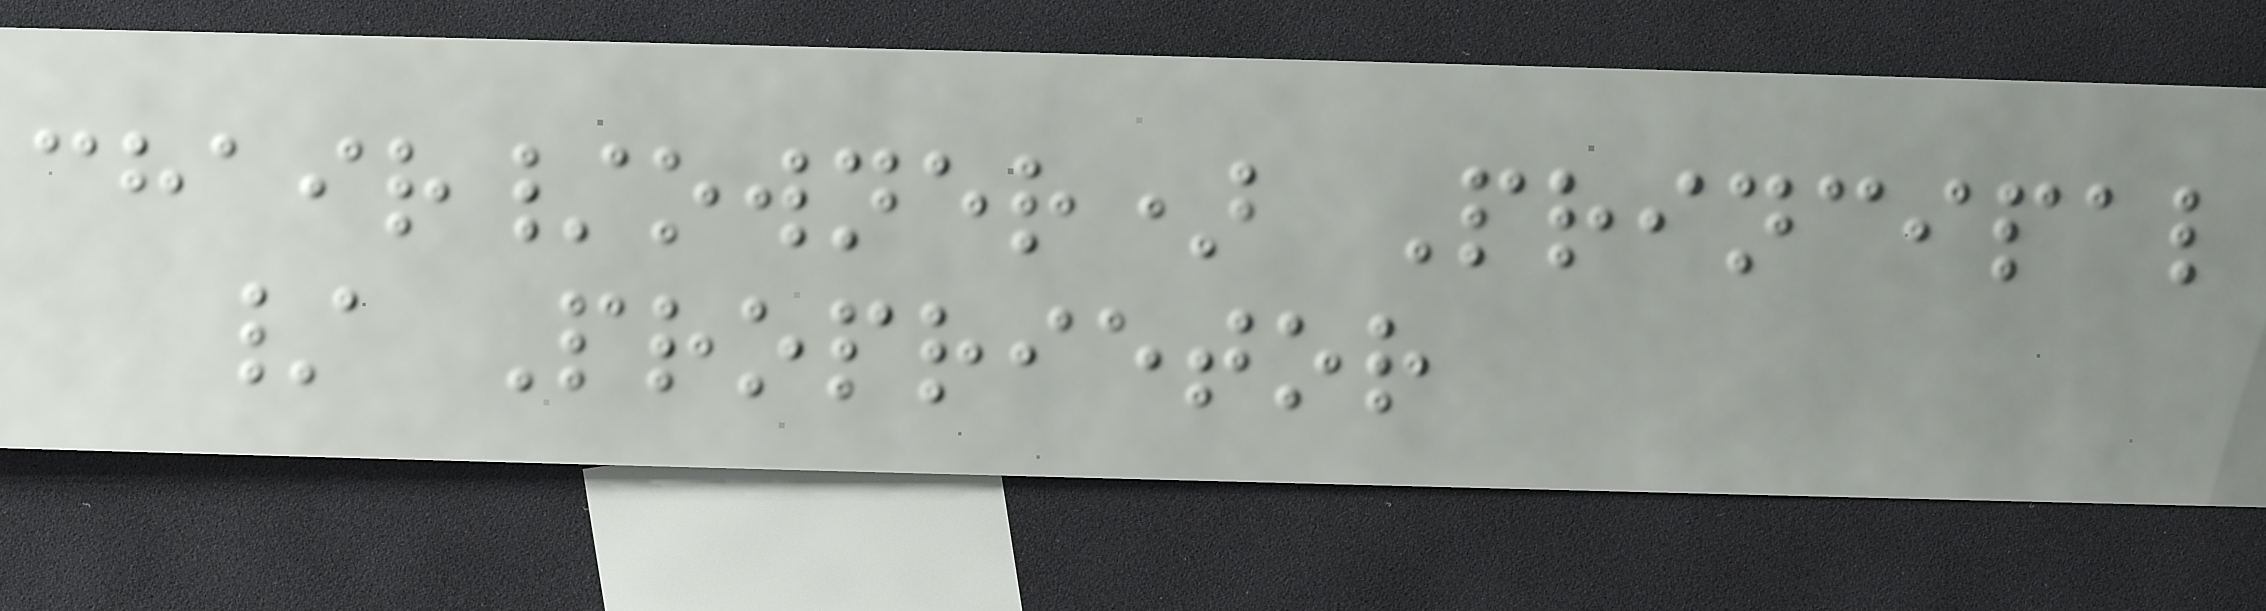chair/owner) Principal
/ Proprietor
